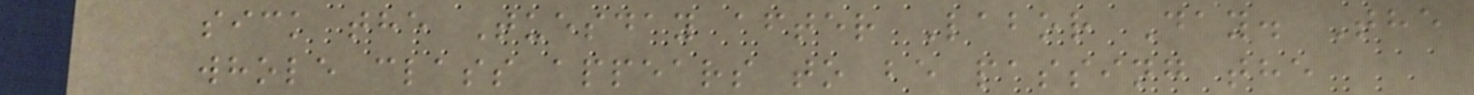sick the Tuesday after Labor Day. The
whole class appears to be passing the
